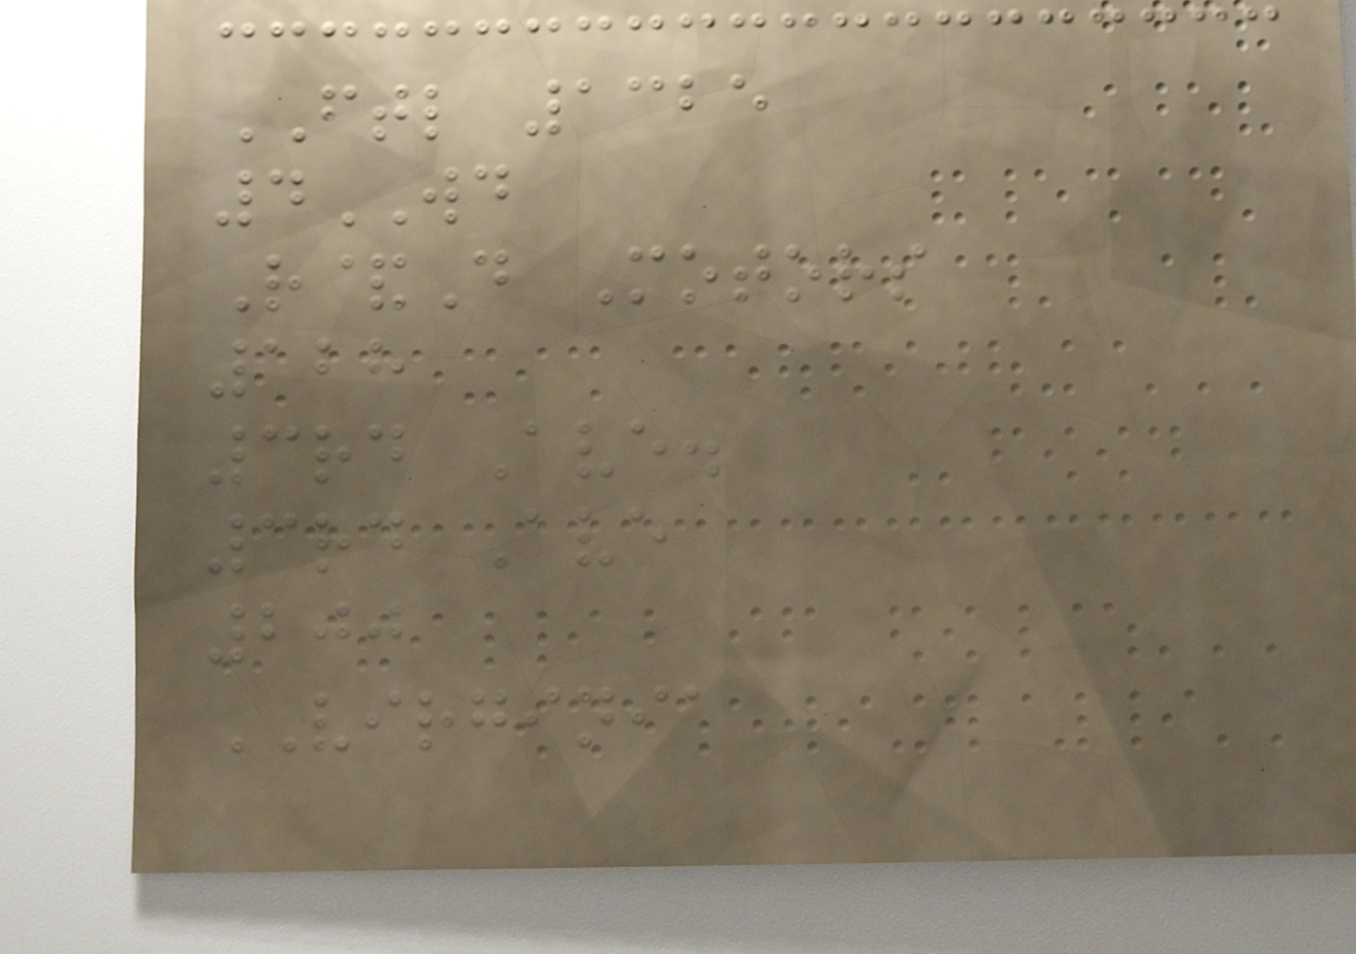FTL 1325
4WD
R&D Motors
128
3rd Ave.
3rd Ave
200
VIRGINIA
